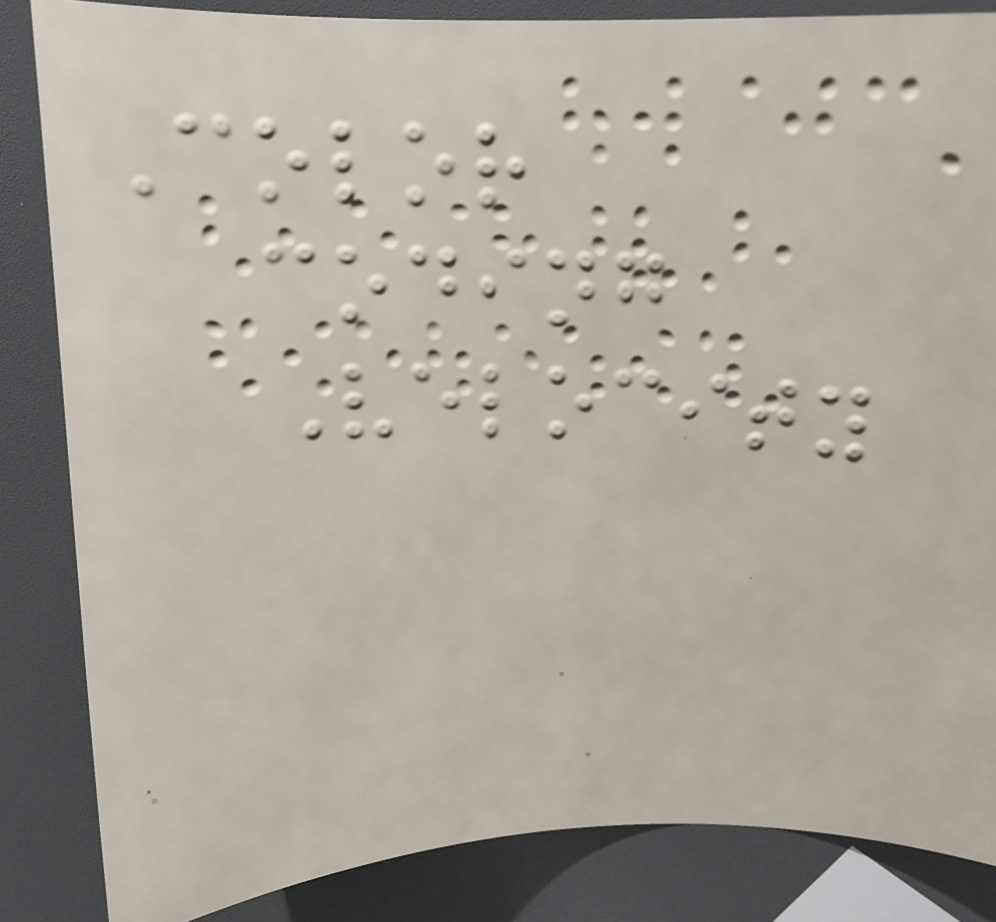Color
coding
Velocity
